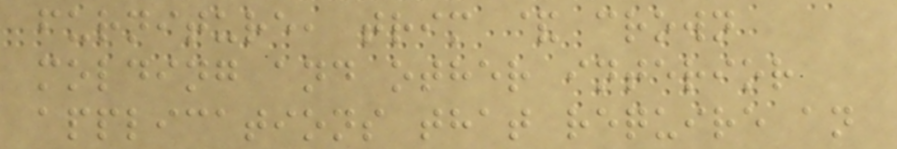furniture, trim & crown
molding and other interior
applications that require an
